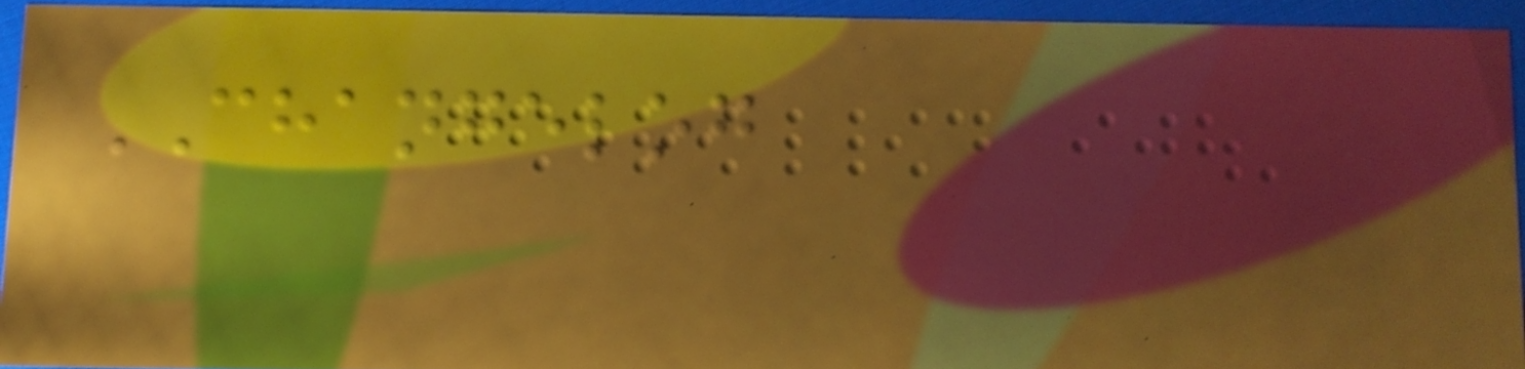CHANGELOG
